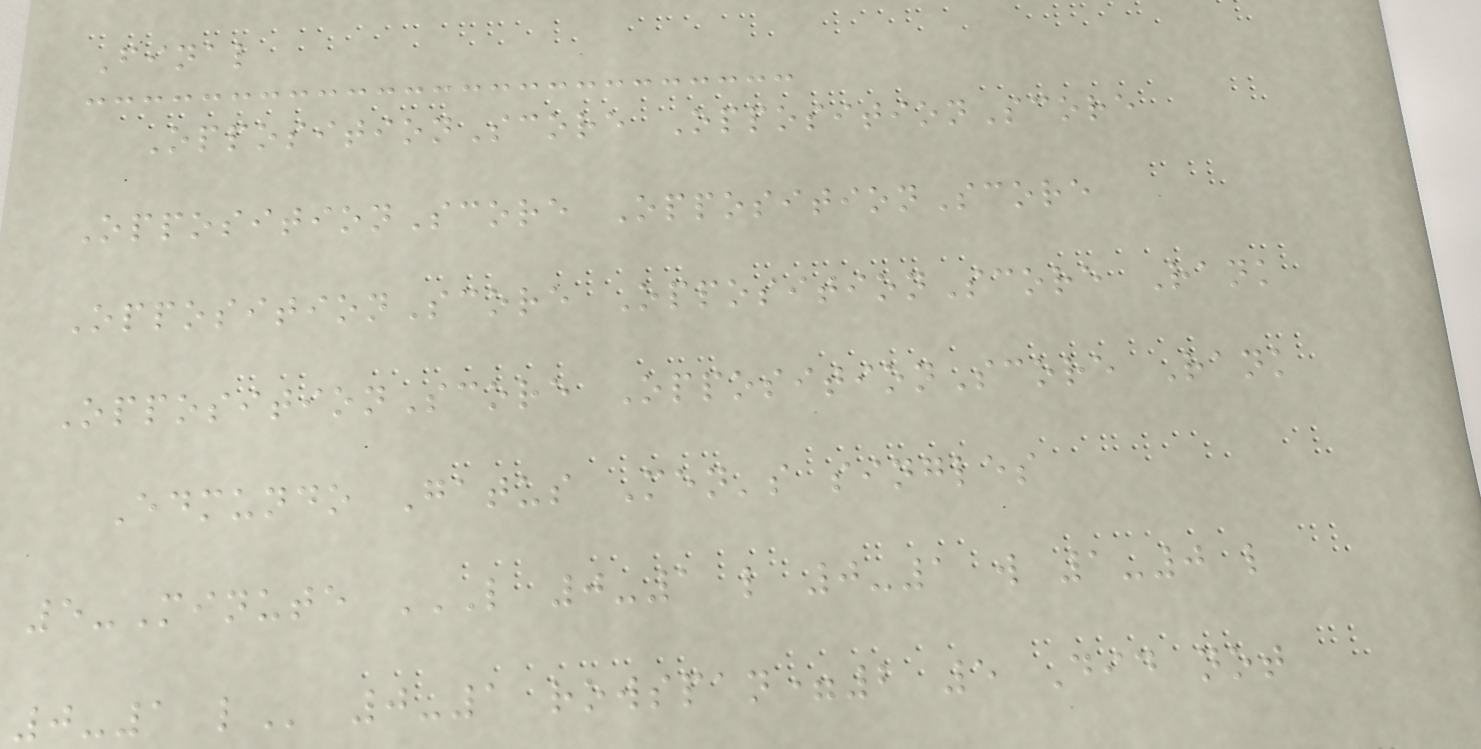Final
OppositionScore OppositionScore
OppositionScore OppositionScore
OppositionScore OppositionScore Rank
OppositionScore OppositionScore Rank
Edmundo Gatus Men's singles
5-Minute L 0-1 L 0-1 W 1-0 L
0-1 L 0-1 rowspan=2 5 Did not
